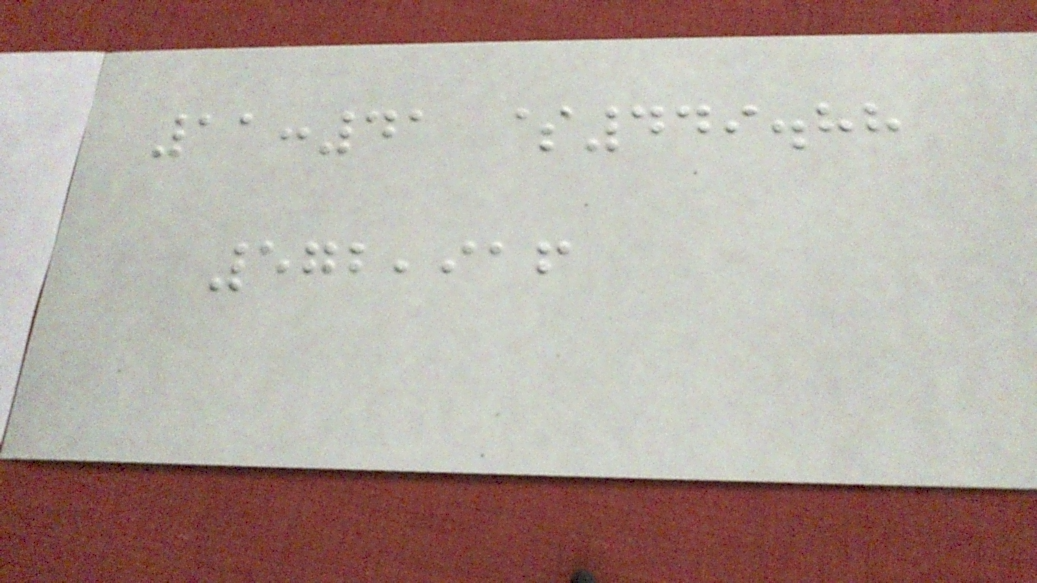11:41 $449.88
572,916
